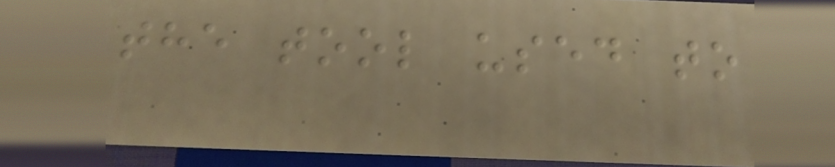the tool used to
